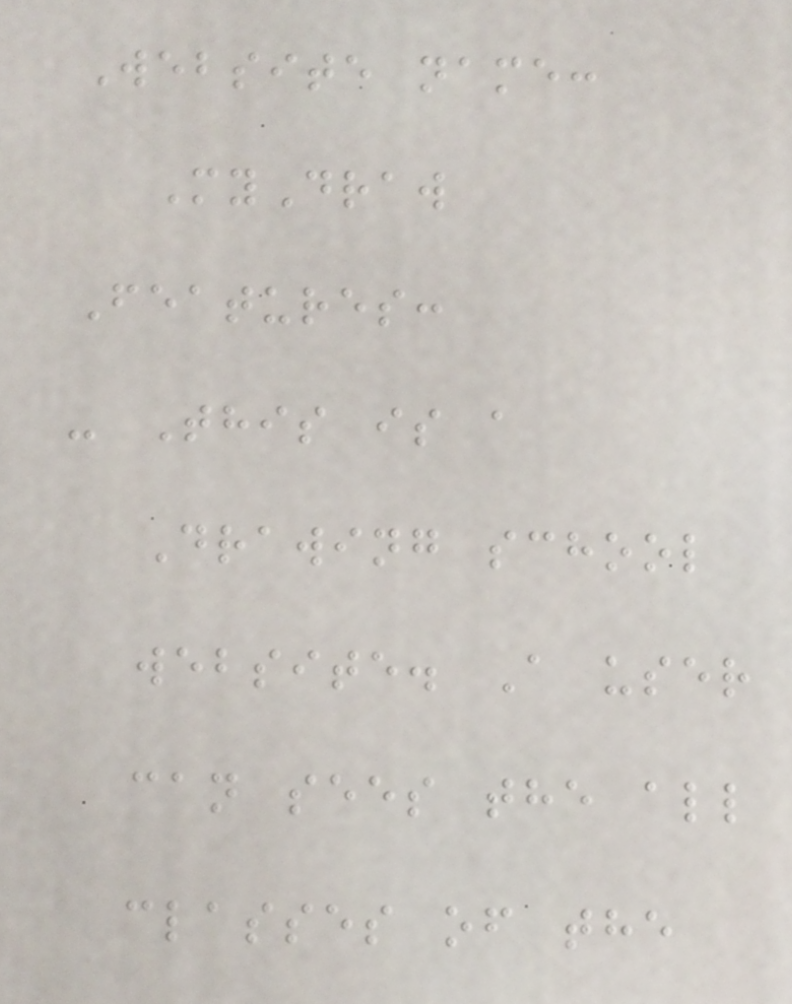Website name:
MyDraw
Features:
- This is a
Drawing school
website. A user
can sees the all
classes of the
